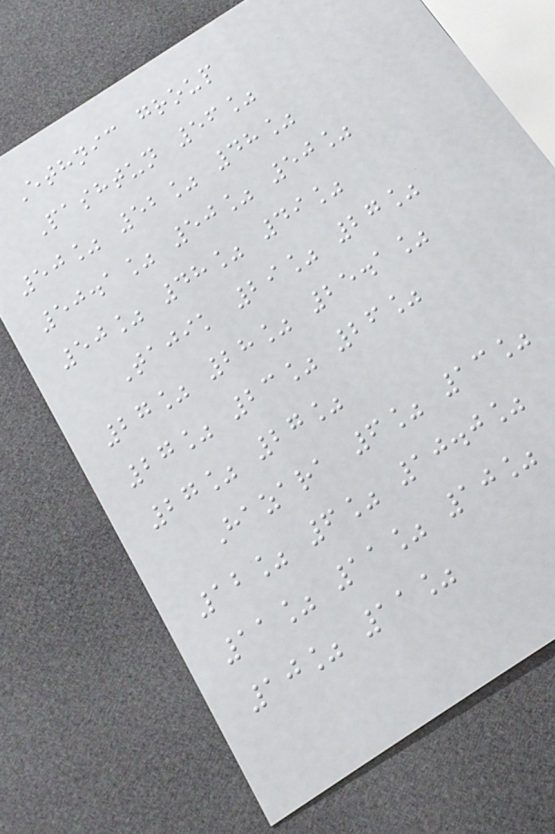Ethnic group
Pashtun 56%
50% 52% 48%
50.1% 50% 50%
50% 48% 49%
Tajik 29% 27%
27% 28% 25.1%
27% 23% 26%
27% 27%
Hazara 6% 13%
12% 6% 10.0%
11% 11% 10%
10% 11%
